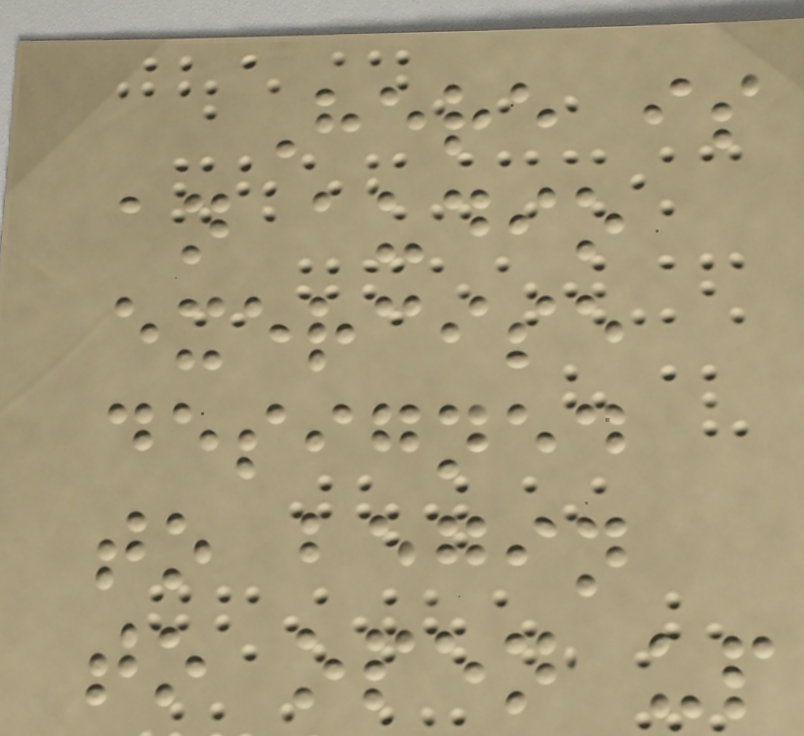Here is
an audio
exercise
designed
to begin
to open up
